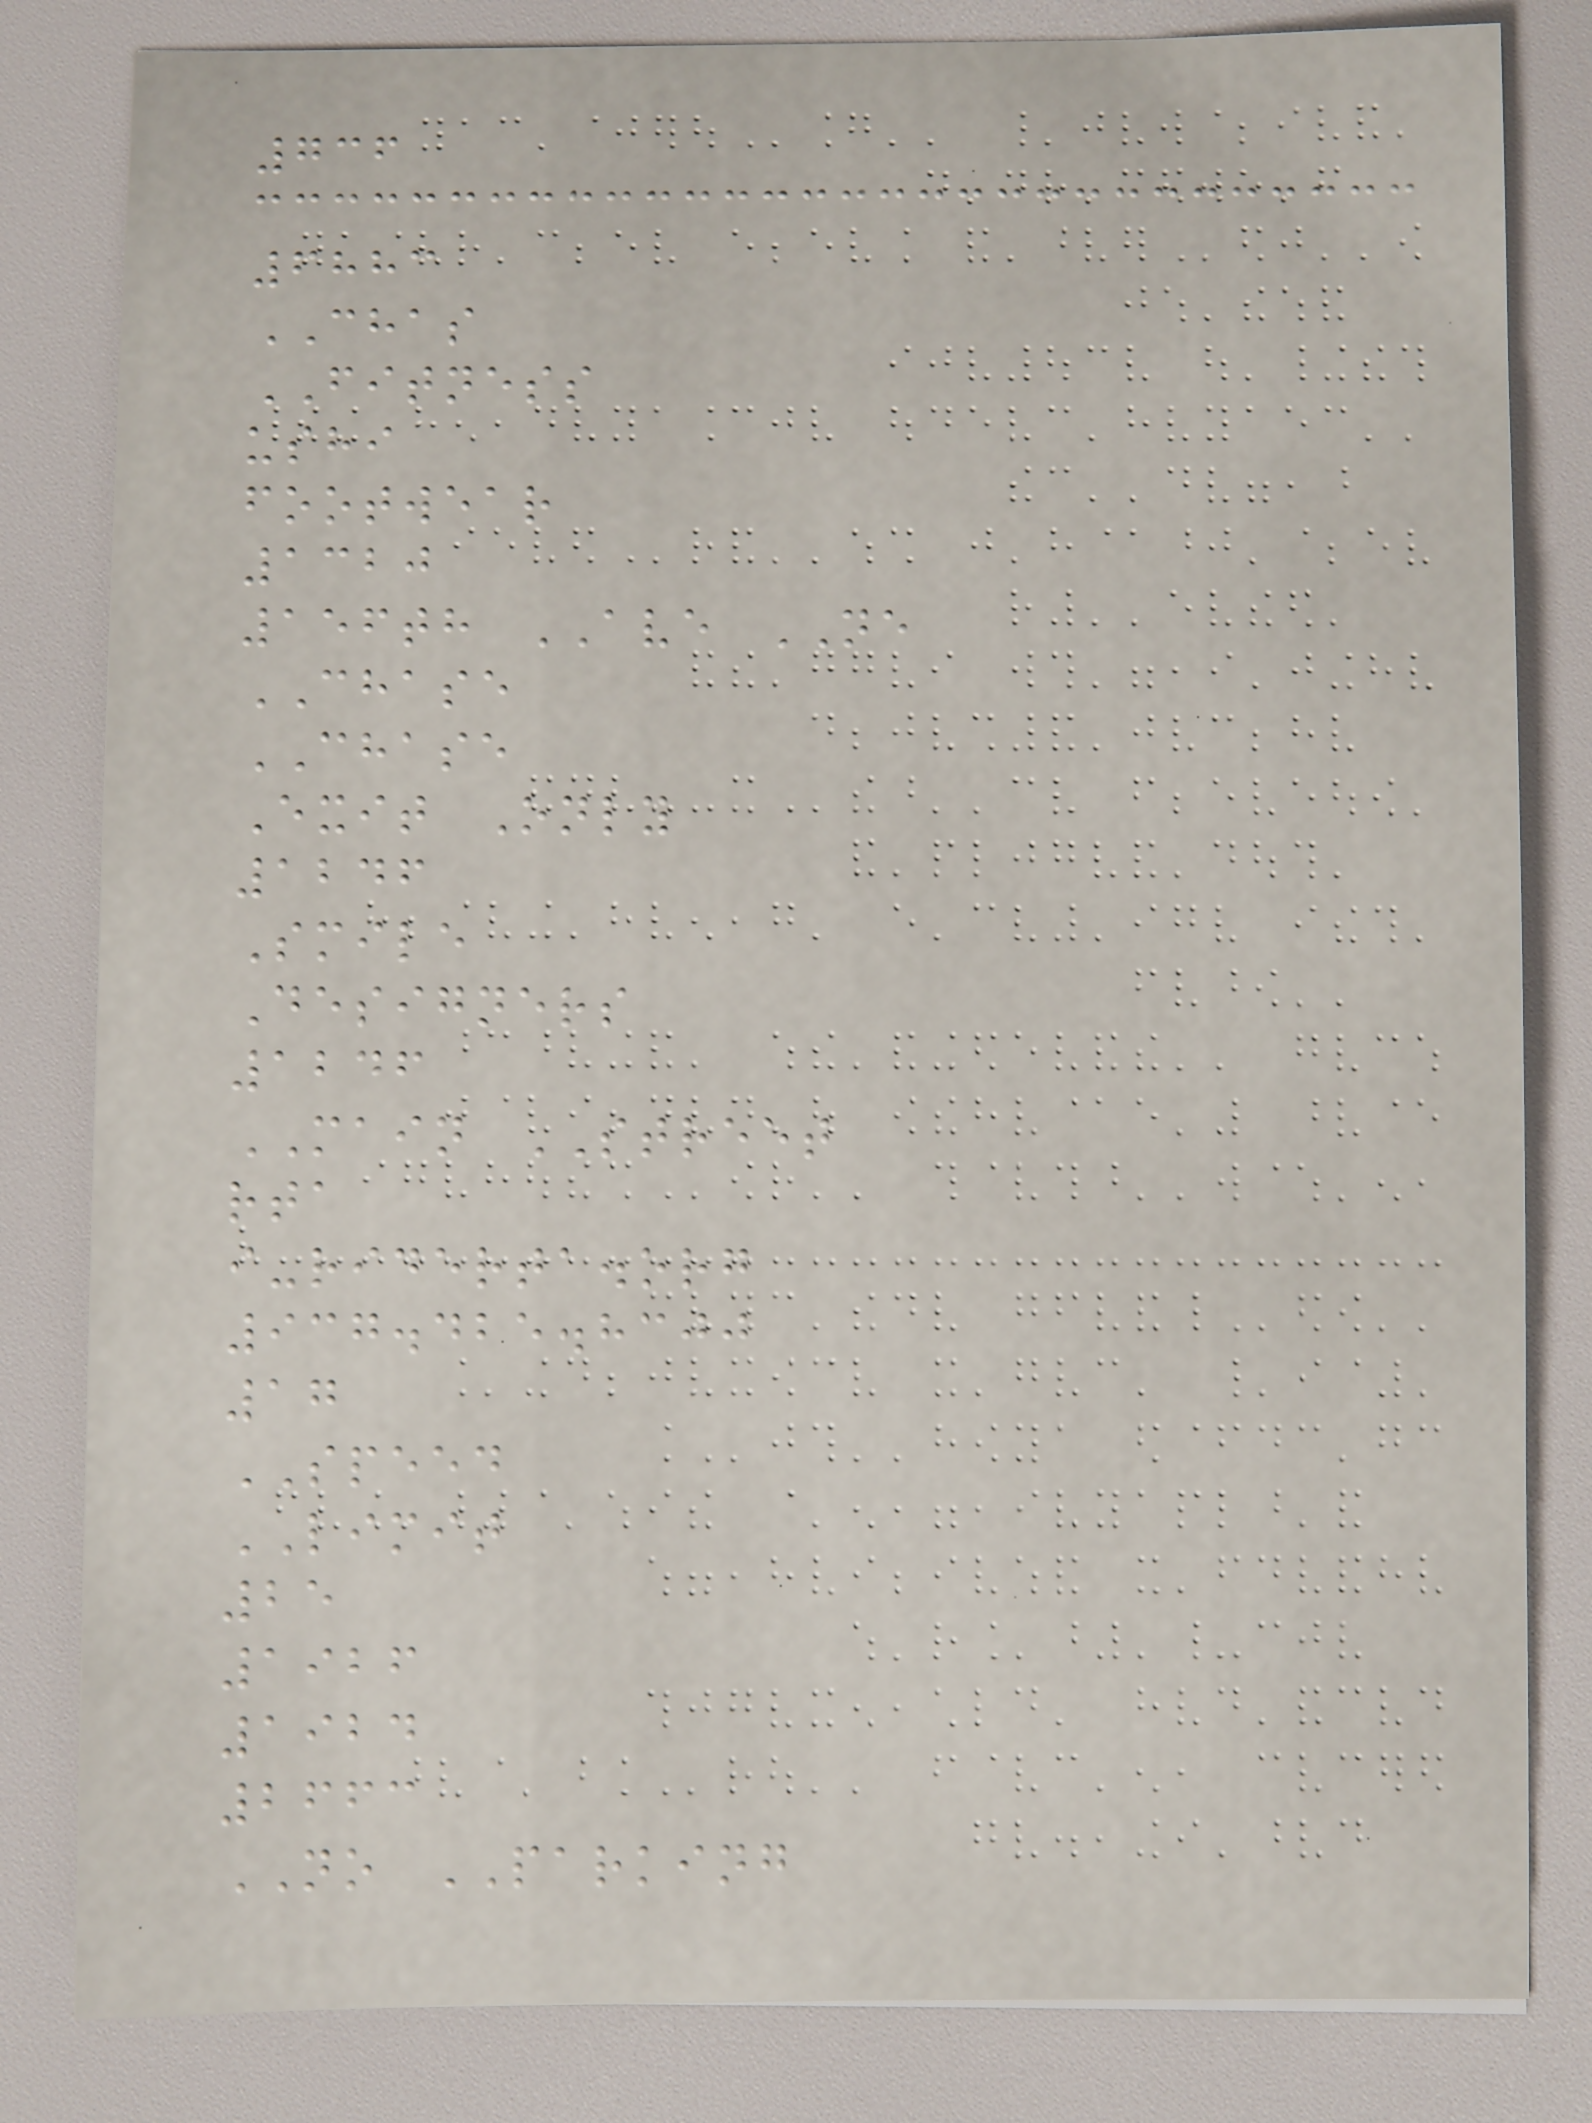736
6883
CHAS
FITNESS
ushi
footwear
1320
156th AVE NE
CHASE
CHASE
Exit Only
1246
Smile
Designers
1246
MAIN STREET
rta
i-riderta.org
937.425.8300
17
SPEED
LIMIT
25
1926
1924
2663
NO PARKING
